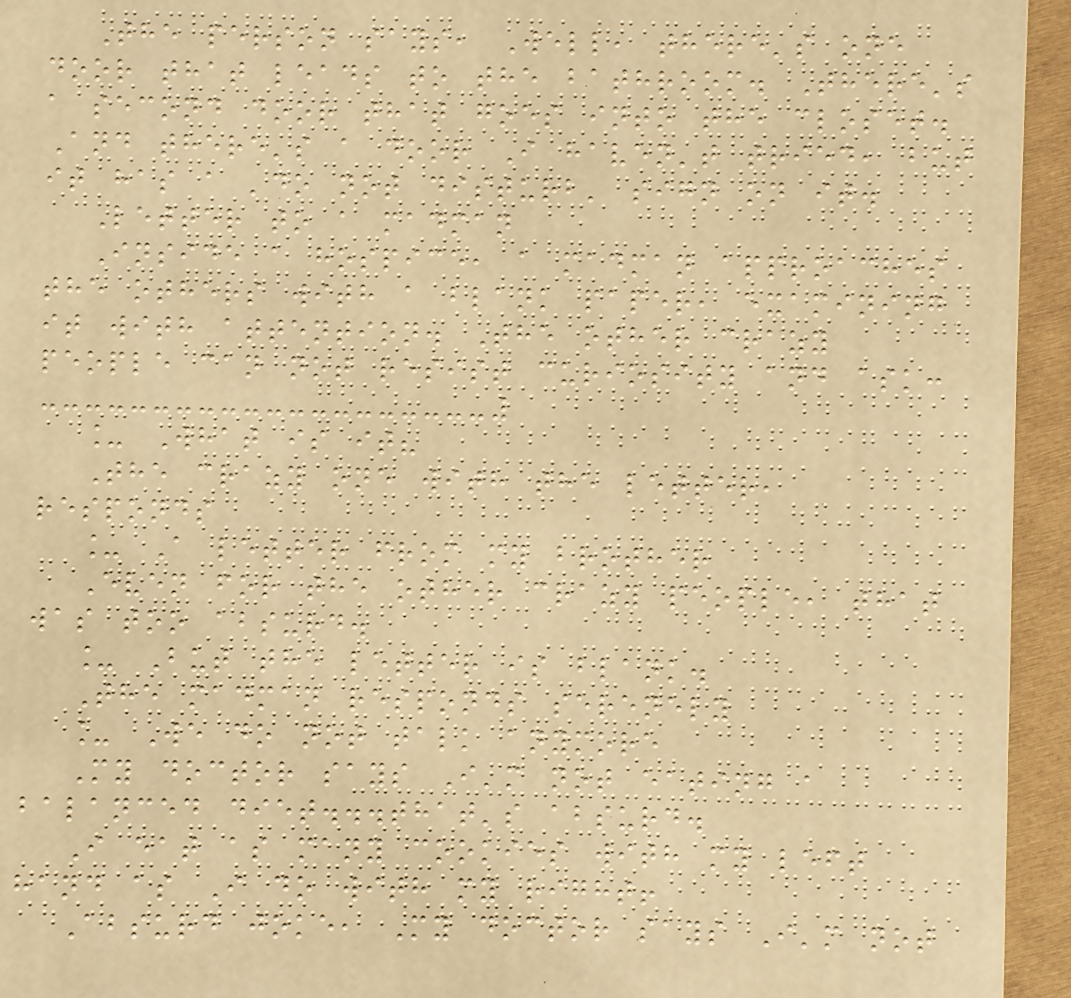The person says, Well, there's one
door that leads to the bathroom. There's
a second door that goes into the closet.
And there's a door I haven't tried, but
it has a 'do not disturb' sign on it.
Letter to a madman
Inside a hospice, a madman approaches
the others with a blank paper, examining
it with attention. The other crazy
people can not resist curiosity and ask:
_ What is it?
The crazy one with the letter,
responds
_ A letter from my brother
Even for the other crazy people, that
was too absurd.
_ But the letter is blank.
The madman responds serenely
_ We do not talk anymore
My doctor says I'm not eating a
balanced diet...that's absurd.
I eat as many cookies with my left
hand as I do with my right!
Absurd joke, My doctor says I'm not
